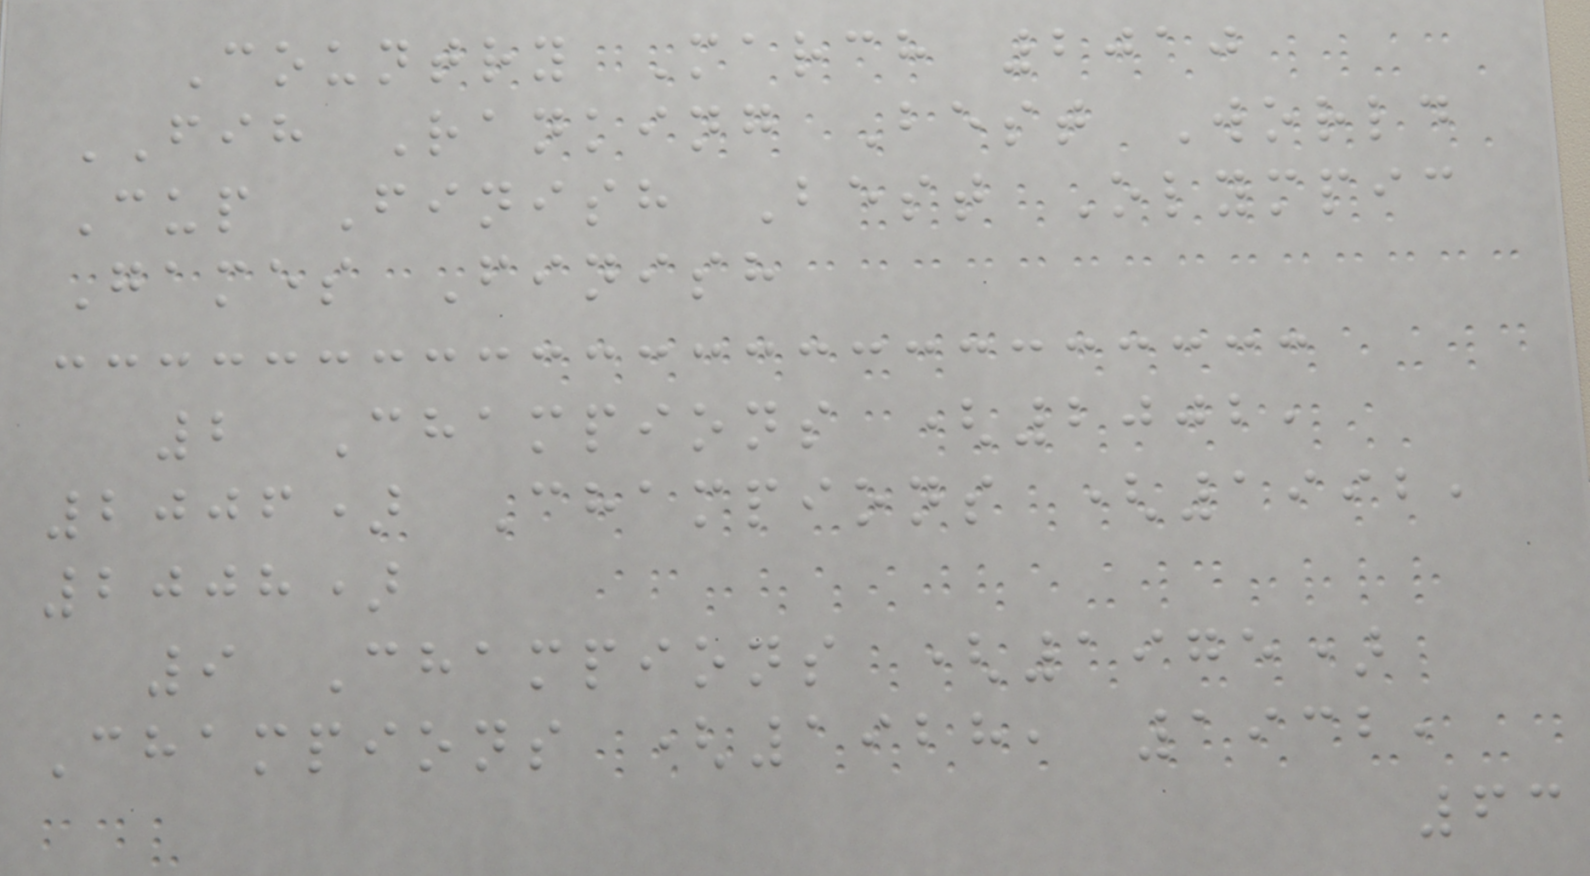Country March 2010
FIH Ranking Best World
Cup Finish Best Olympic
Games Finish
2 Champions (2002,
2006) Champions (1992,
2008)
9 Champions (1975)
Champions (1928, 1932,
63
